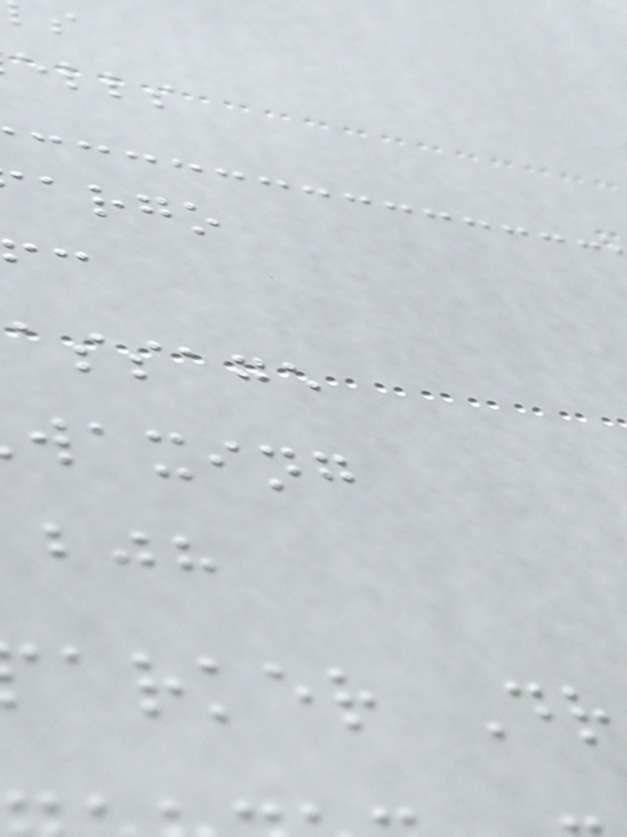ells
argo
assage
waxing
arker Dr
